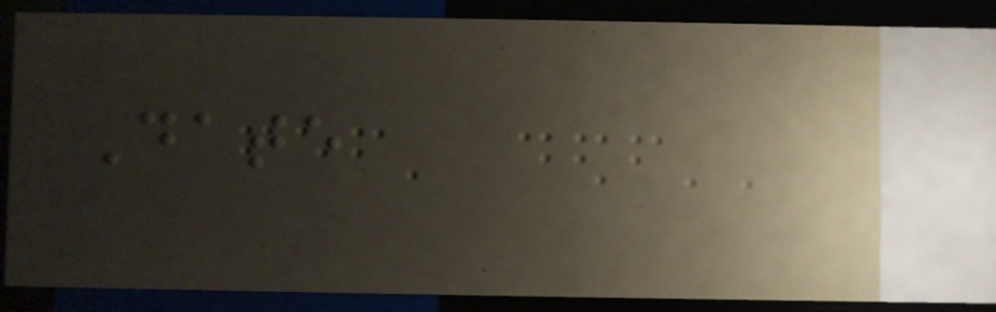Date
